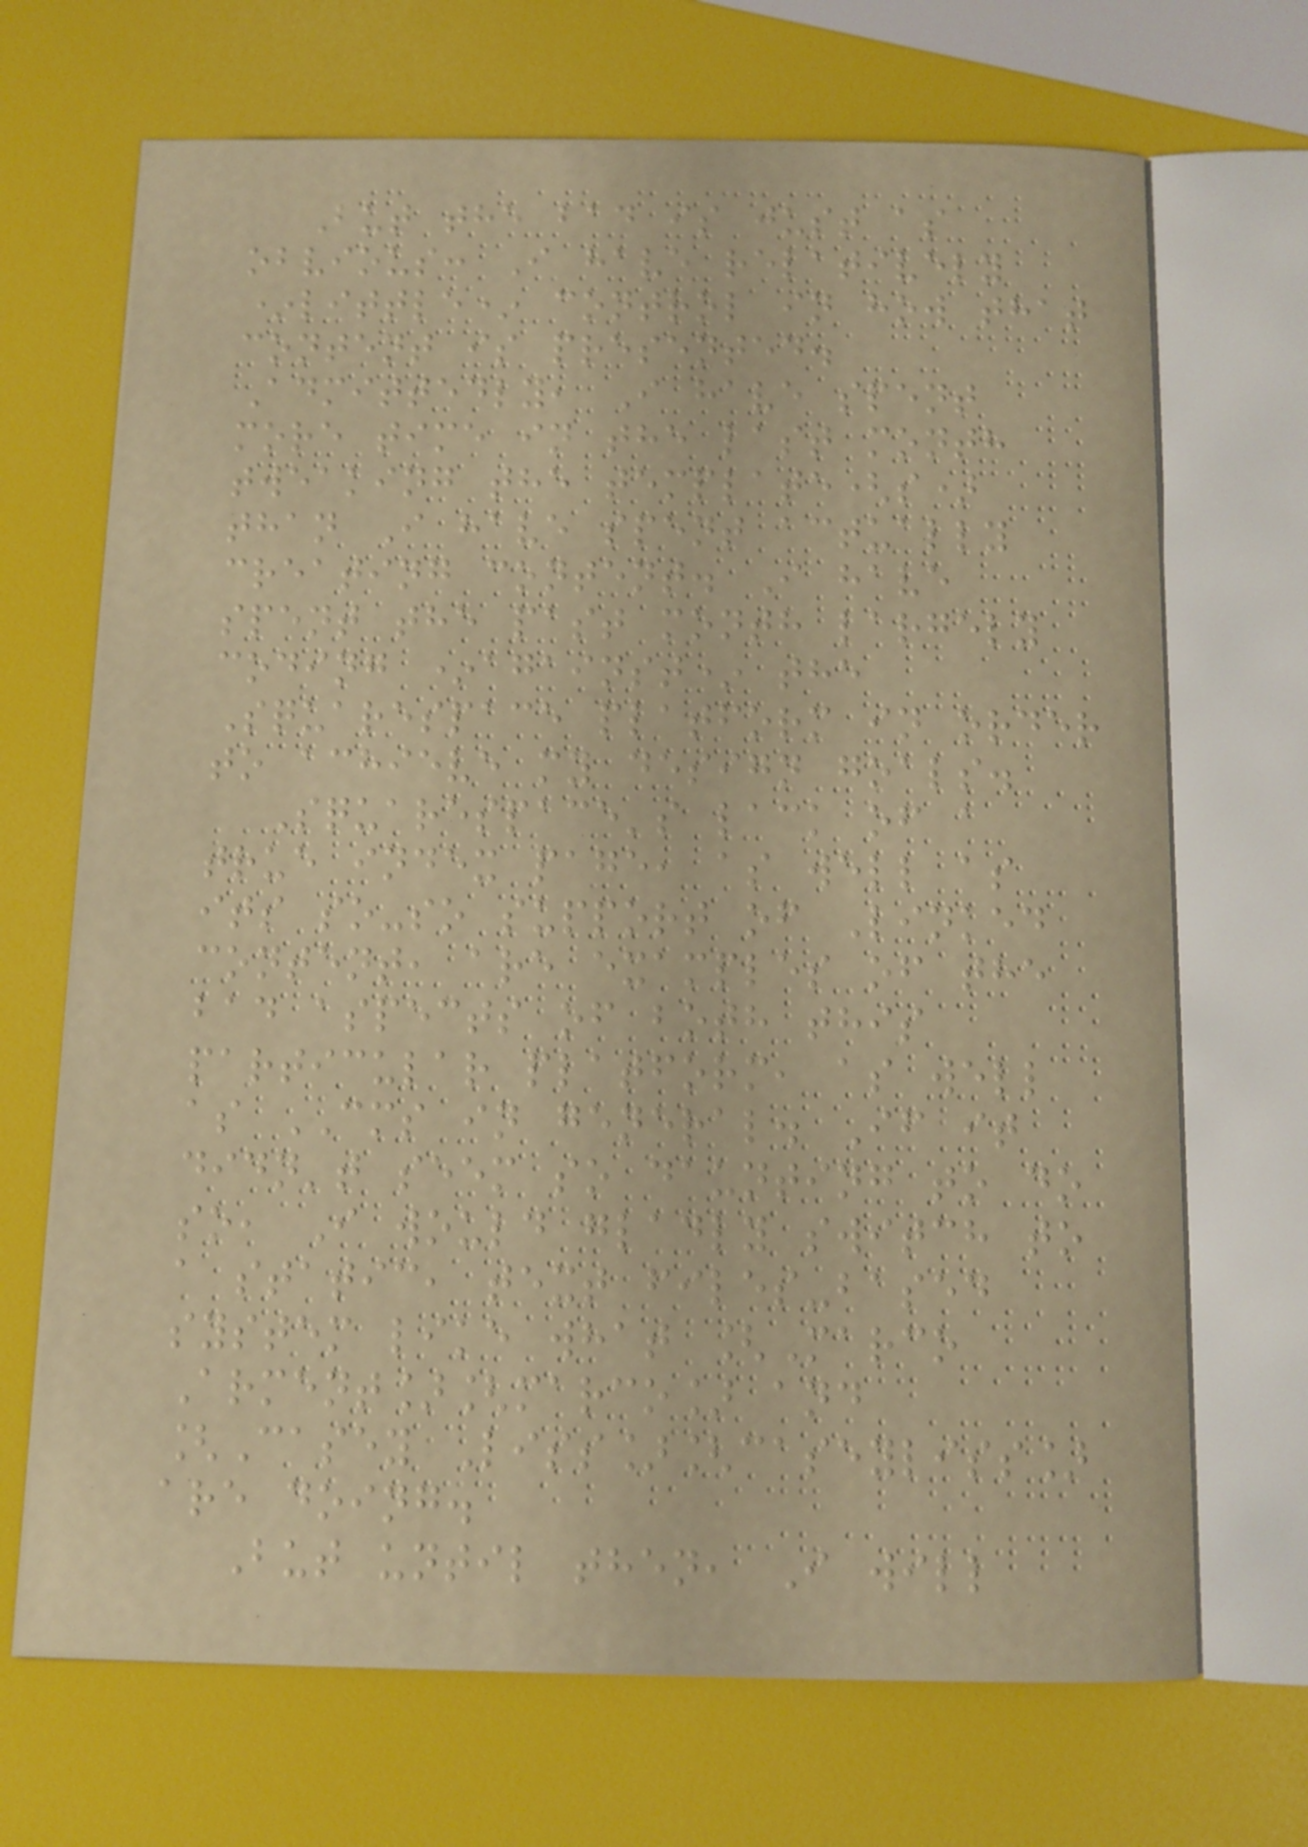But the bad is just as
obvious: I have relatively
*little* control in how that
content is presented.
Admittedly, I have spent
more time in the last month
tweaking the template(s)
than I have spent actually
creating content. I have
spent the past month largely
coding *against* the
Squarespace platform in order
to achieve my design goals.
Squarespace's lack of a
true index page, as well as
its so-so support of Linked
content, are examples of the
bad aspects of both this
particular platform, as well
as CMS in general. If it
didn't seem so daunting to do
so, I would gladly switch to
a static, text files-based
system like what [Marco
Arment][marco] and
[Casey Liss][caseyliss]
are doing.
But until then, I will
